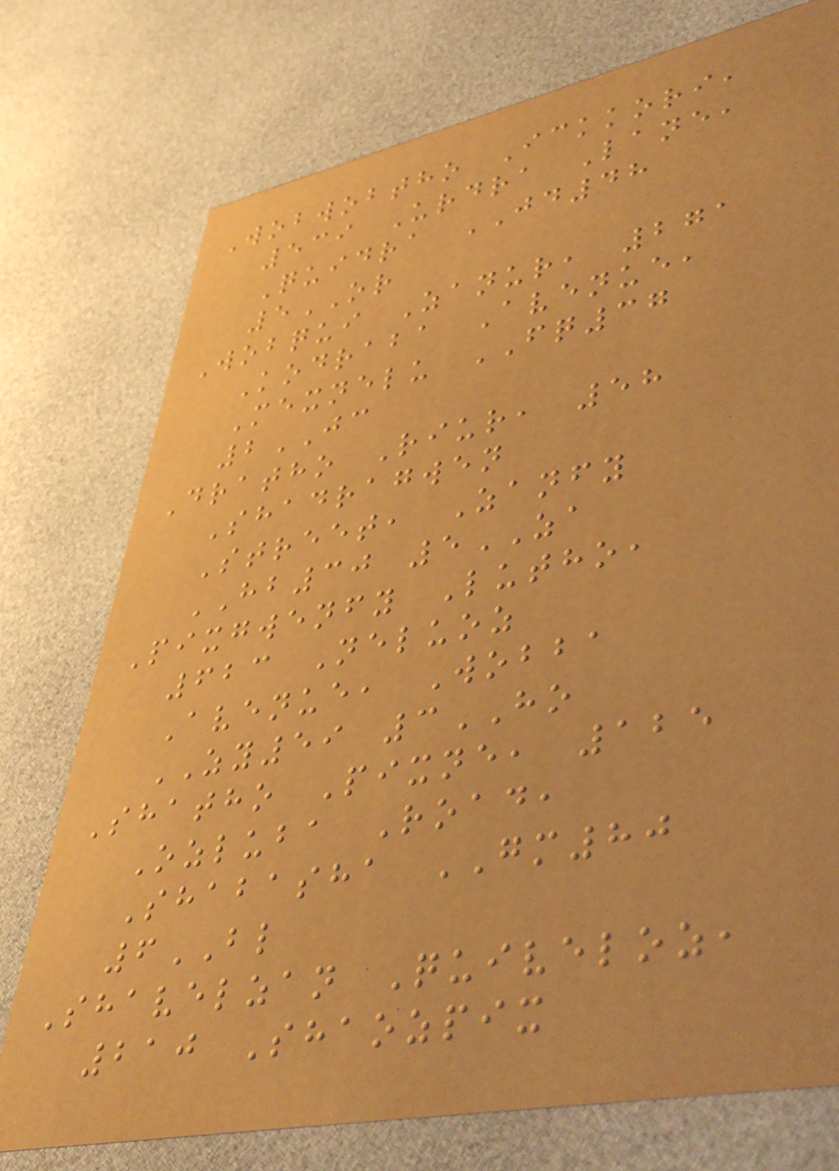Wobwobtho Ickkori,
539 Urdra Lane,
Quidra JD48
5OR
Wobqui Zanur, 271
Kodraba Avenue,
Mexnelu FQ37
2JC
Dratho Riur, 58
Shadragwen
Street, Zanfy
HB30 5ZA
Pixgwenfy Lutho,
623 Neluoz
Avenue, Wobba
ZY59 3HO
Shatho Pixne, 125
Ozluba Road,
Shabasha GM80
6BL
Shavelzan Quiveloz,
210 Shaozpix
